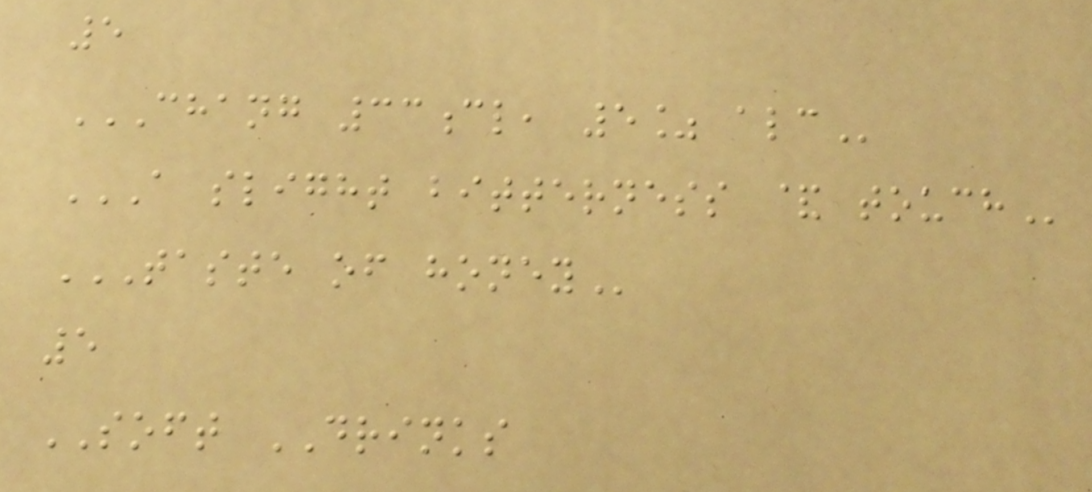5
CHANG 33CL, 5% ALC
A SLIGHT BITTERNESS & TOUCH
TASTE OF HONEY
5
SOFT DRINKS
